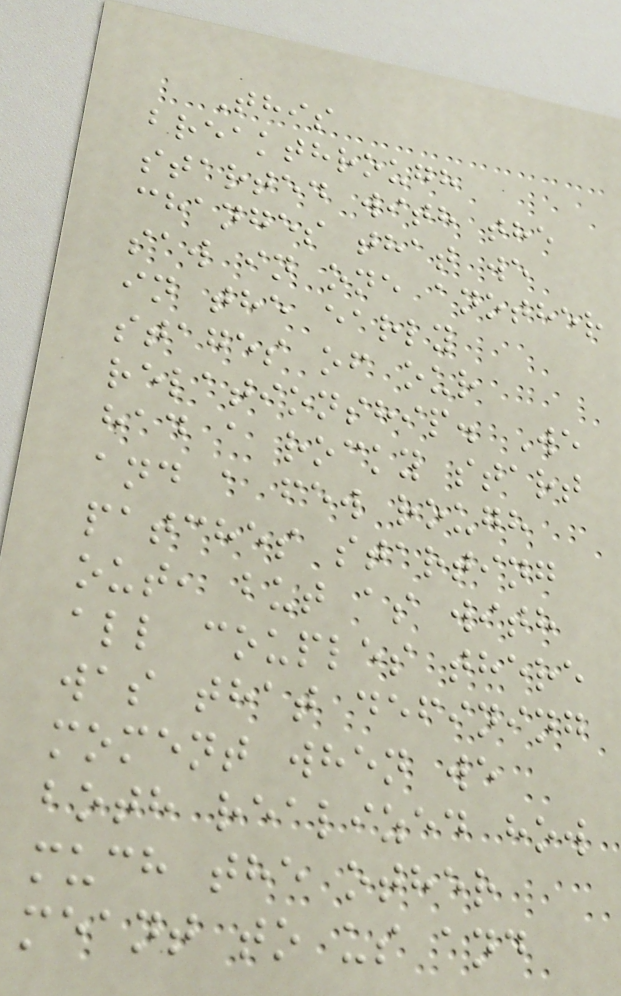This
breakthrough
started with the
changes that we
saw in one another
in the early
stages of our
relationship. We
had a rocky start
and a few rough
patches starting
out, but as with
all couples there
was that defining
moment when we
both realized how
much the other
meant to us and
